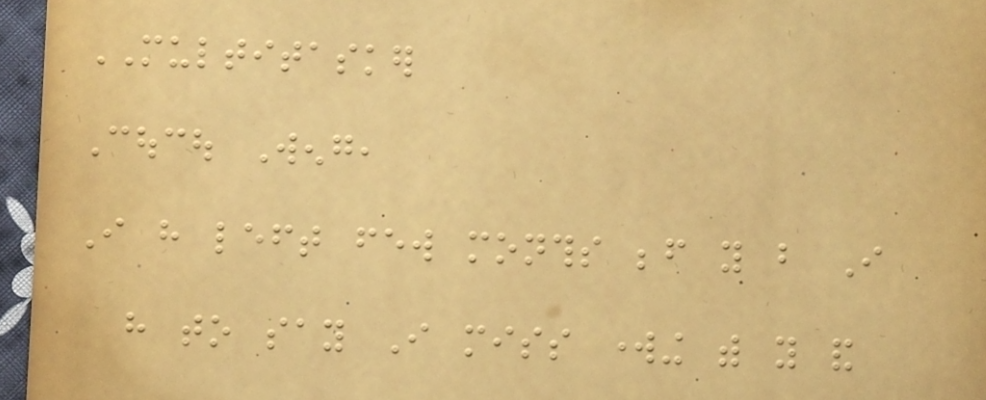MULTITASKER
Coucou Weng,
I have left few months before you but I
have to say I miss working with you and
